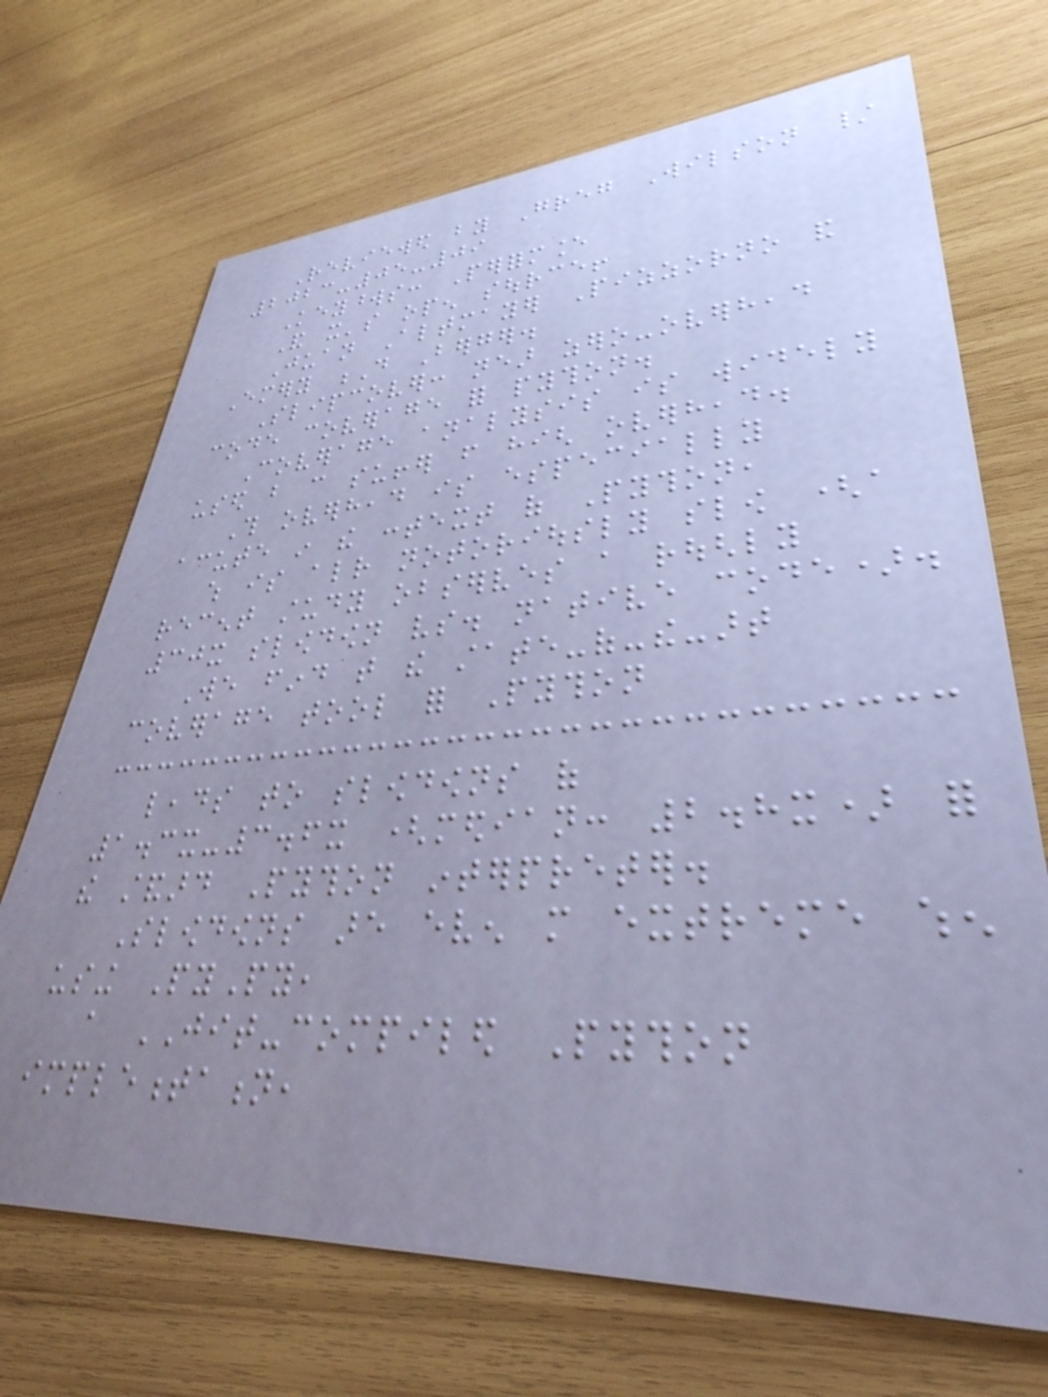Reviewed by Greg Wilson /
2023-05-09
Keywords: Performance
And it's open source!
Juan Altmayer Pizzorno and
Emery D Berger.
Slipcover: near zero-overhead
code coverage for python.
Coverage analysis is widely
used but can suffer from high overhead.
This overhead is especially
acute in the context of Python,
which is already notoriously slow (a
recent study observes a roughly
30x slowdown vs. native code).
We find that the state-of-the-art
coverage tool for Python
leads to slowdowns of
1.3x-3.6x (median: 2.8x) for
the standard Python interpreter.
Slowdowns are even more extreme when
using PyPy,
a JIT-compiled Python
implementation,
